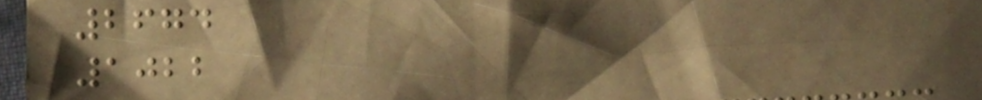2674
1022
